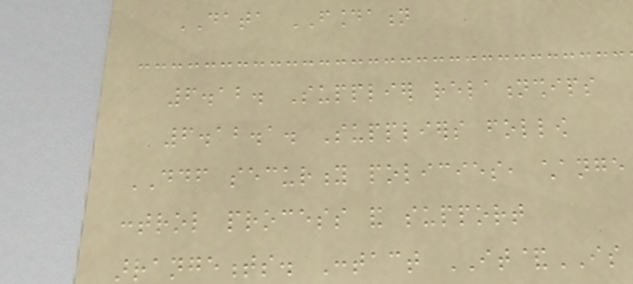DATA FOUNDATION
6.12. Supplier relationships
6.12.1. Suppliers follow
DDF security policies, change
control process and support
arrangements. Contact IT&IS
